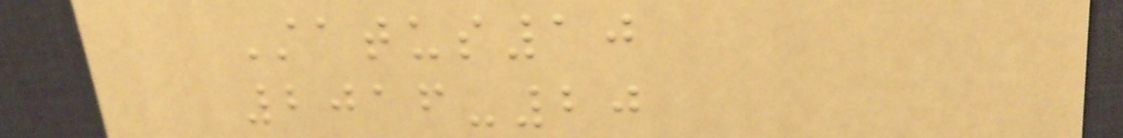Status10
2016-20
